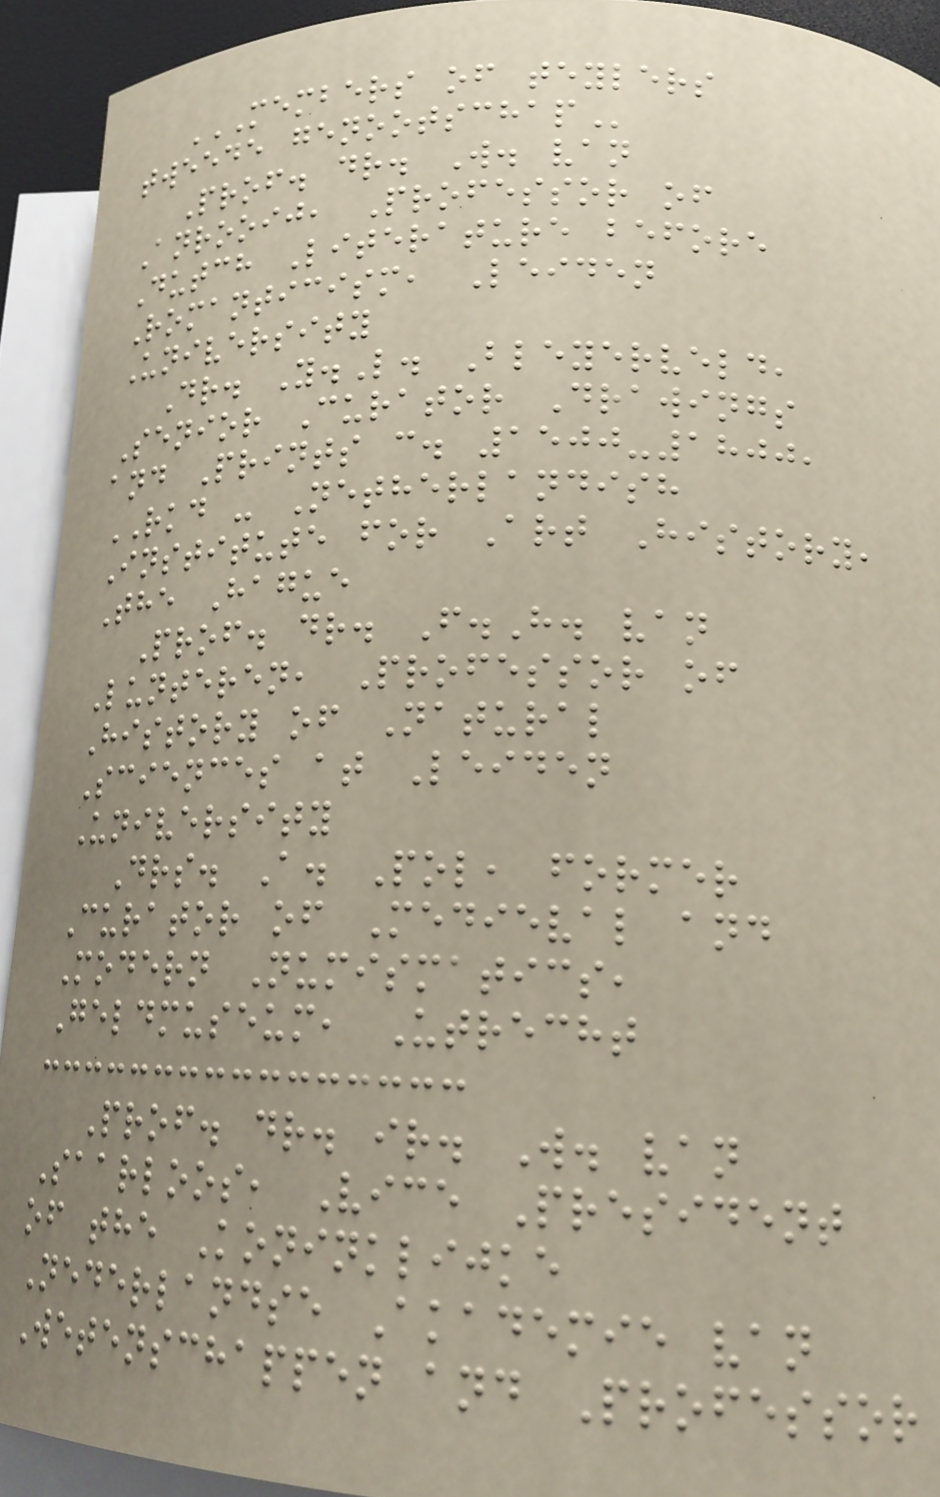MEMBERS OF TEYLERS
TWEEDE GENOOTSCHAP
Prof. dr. W. van
Anrooij, Professor of
Dutch Literature before
Romanticism, Leiden
University
Dr. Y.L. Bleyerveld,
Senior Curator Drawings
and Prints c. 1500-1800,
RKD - Netherlandish
Institute for Art History,
The Hague
Prof. dr. F.H. van
Lunteren, Professor of
History of Natural
Sciences at Leiden
University
Drs. A. Pol, former
Curator of Medieval and
Modern Numismatics,
Geldmuseum, Utrecht
Prof. dr. ir. W. van
Saarloos, Vice President
of the Koninklijke
Nederlandse Akademie van
Wetenschappen and Professor
